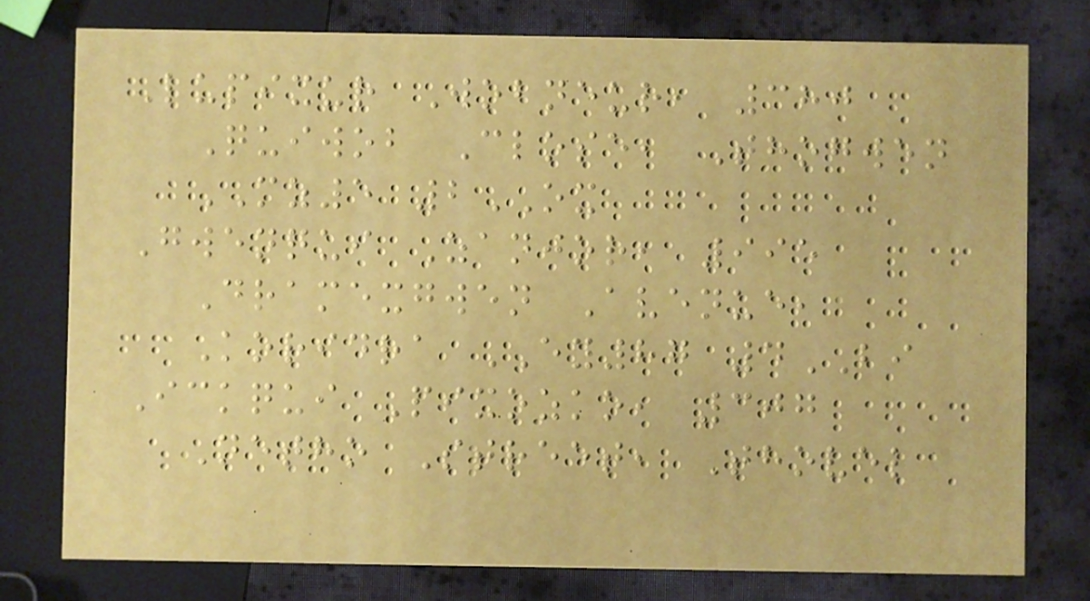Lupixur Wobneur, 380
Quiwob Close, Thogwen
MZ5 2OX
Gwenqui Zanjor, 995
Dramexgwen Avenue,
Koridra EY87 4BI
Ickqui Pixozko, 307
Netho Street, Thovel
